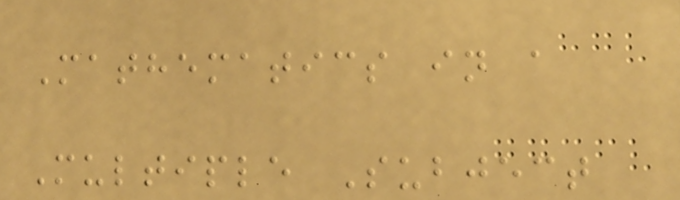Mathematics in a
Multiple Subject
